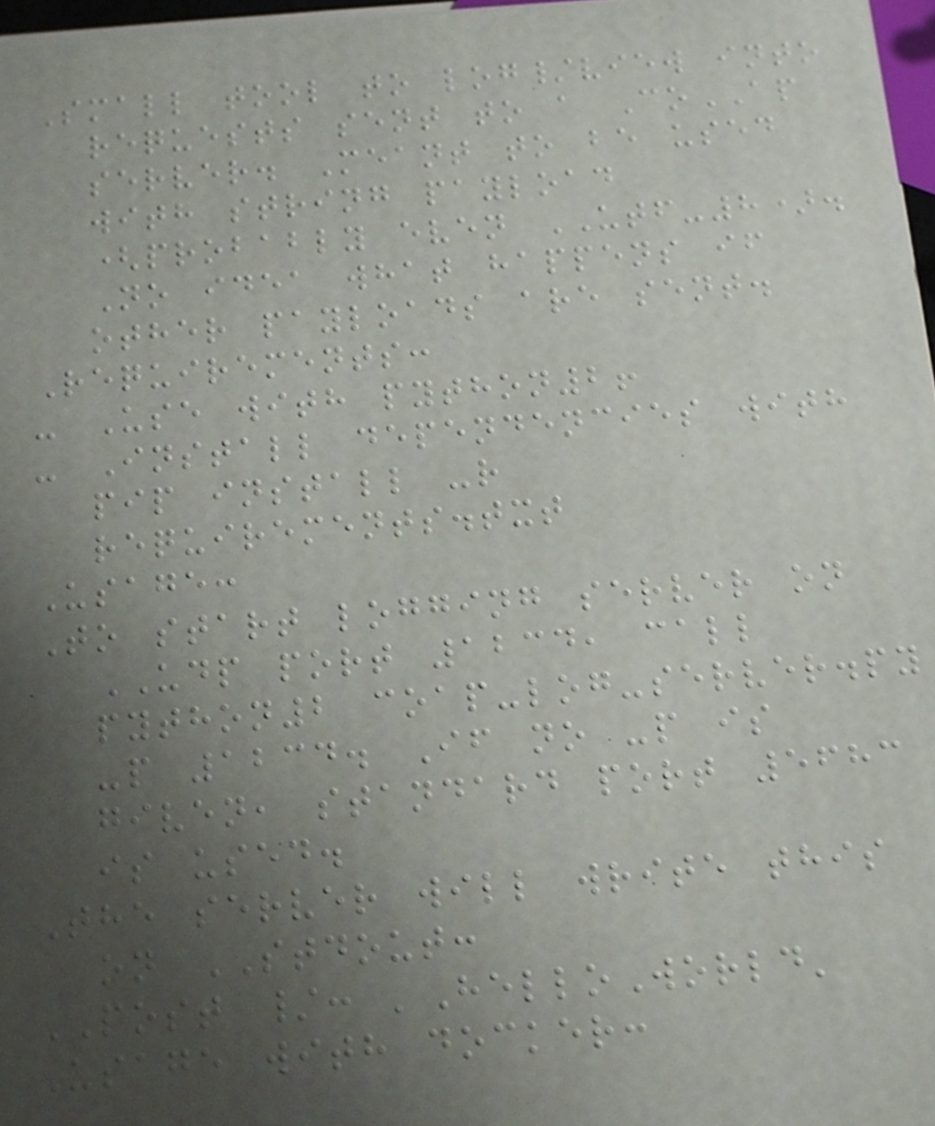Small tool to log/view into
requests sent to a CoAP
server. Meant to be used
with string payload
(probably even UTF-8).
No idea what happens if
other payloads are sent.
Requirements:
- Use with python2!
- Install dependencies with
pip install -r
requirements.txt
Usage:
To start logging server on
UDP port 1234, call
python2 coap-log-server.py
-p 1234. If no -p is
given, standard port 5683
is used.
The server will write this
on STDOUT:
POST /: 'HelloWorld'
Usage with docker:
